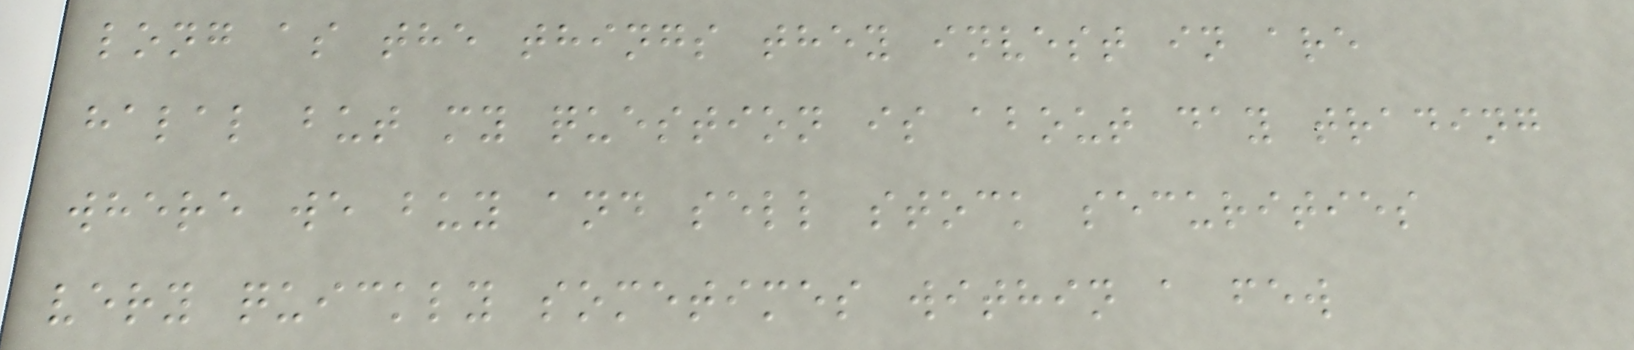long as the things they invest in are
halal but my question is about day trading
where we buy and sell stock securities
very quickly sometimes within a few
